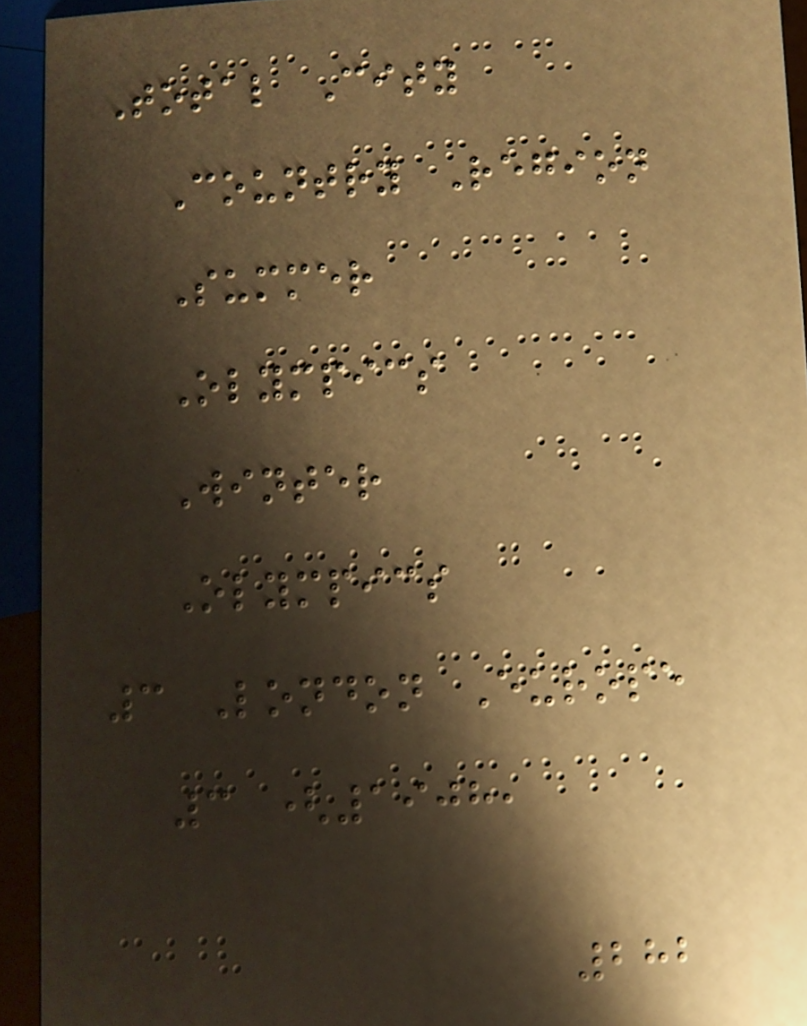Total City
Country Region
Summer
Olympics
Winter
Olympics
3 London Europe
3 (1908,
282
